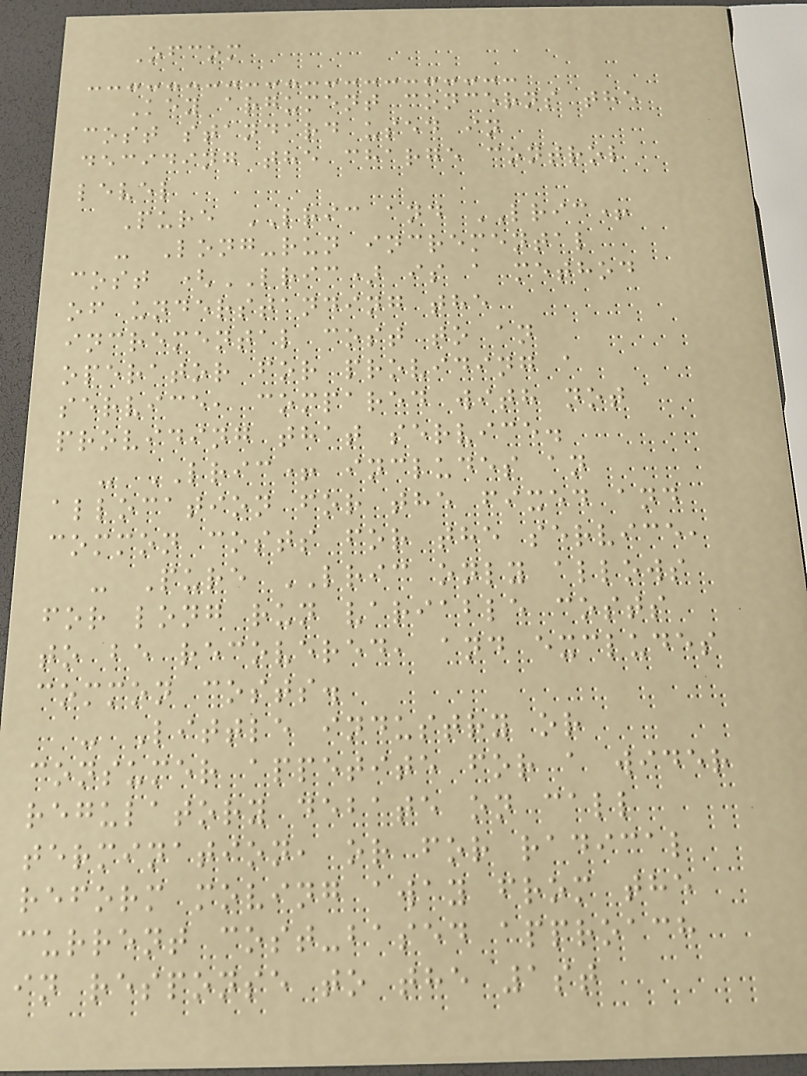Ofcom
Key argument concerns the
cost standard used in
deciding the charge control
level
Pure LRIC and LRIC+
- Long-run incremental
cost (LRIC) is a method
of understanding the
incremental cost to an
operator for providing a
service, compared with not
providing that service.
- LRIC+ includes an
allocation for the fixed and
common costs for the service,
- Pure LRIC only allows
for long run variable costs
to be recovered, and excludes
common costs.
- Little industry or
consumer appetite for a wider
regulatory debate on call
termination, or for radical
reform moving away from the
current cost-based approach
in response to the 1st
